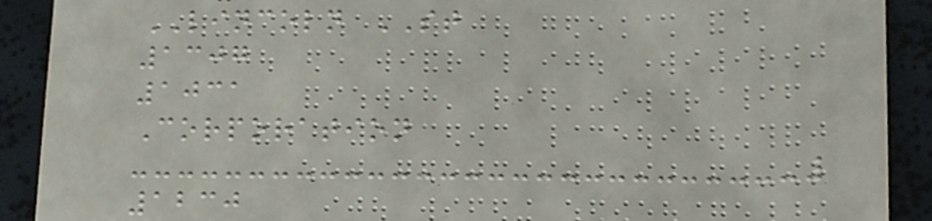LINCOLN ST
1307
1031
Corporation
1230
